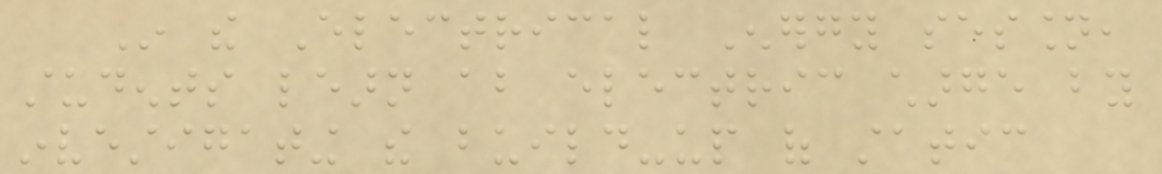In the Electrical Energy session,
students learn about electric charge by
investigating the build-up of static
